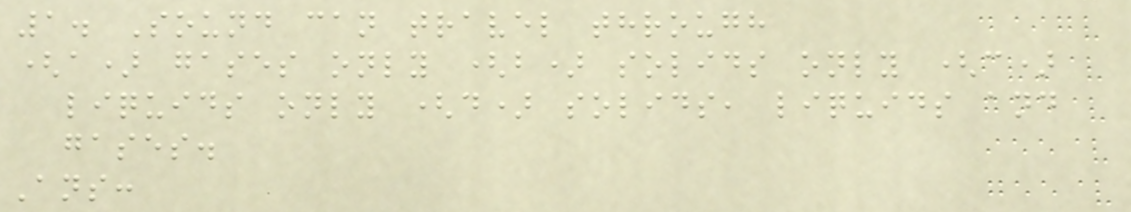1. Sound can travel through
(a) gases only (b) solids only (c)
liquids only (d) solids, liquids and
gases.
Ans:
